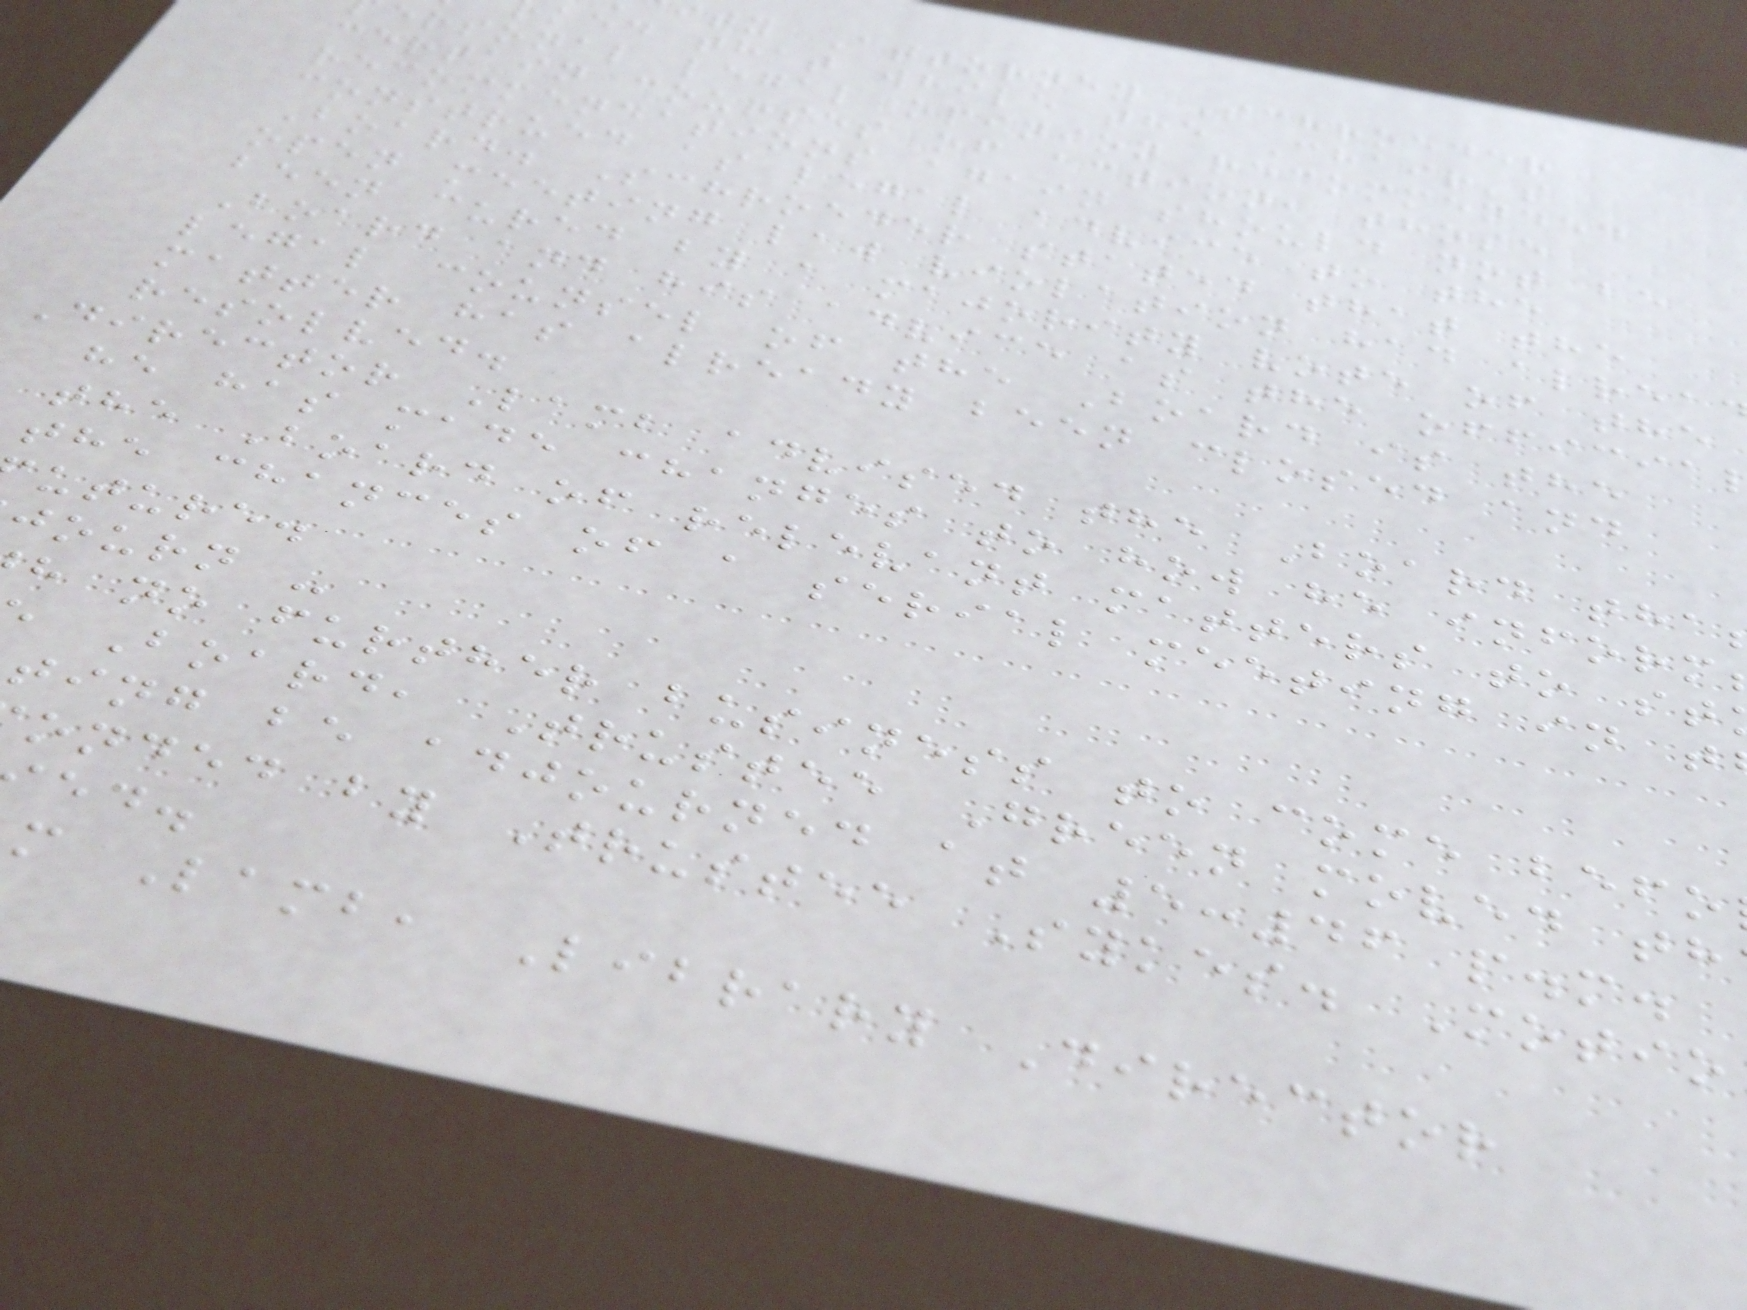ty Attorney Schroeder
ked that while the Chair's
ersonal legal opinion recommended
certain courses of action, those
recommendations again should not be
construed as legal advice to the
Board. Schroeder stated that the
open meeting law violation had alrea
been cured by a majority vote of the
Board and his advice as the officia
legal counsel of the Board is the
matter has already been closed and
resolved.
Director Lamb advised the Board tha
he has made changes to how he inform
the Board of relevant matters to st
the chances of a serial meeting in t
uture.
journ -
h no further business to come befo
Board, Trustee Green moved th
ting be adjourned at 5:46 p.m.
onded by Trustee Sykes. Motio
m Lamb, Library Director
